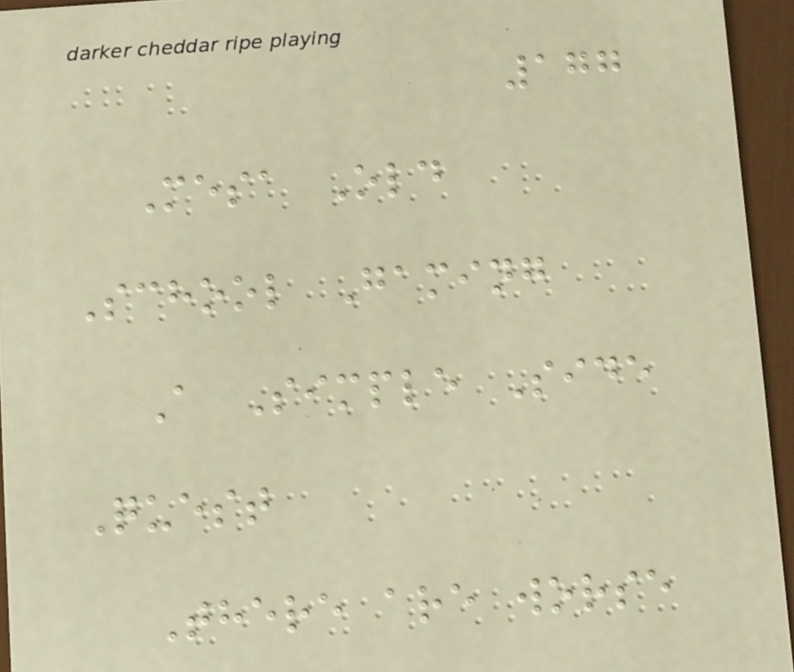177
Mesa Old
School Gaming
A Simple Side
Quest
There are worse
